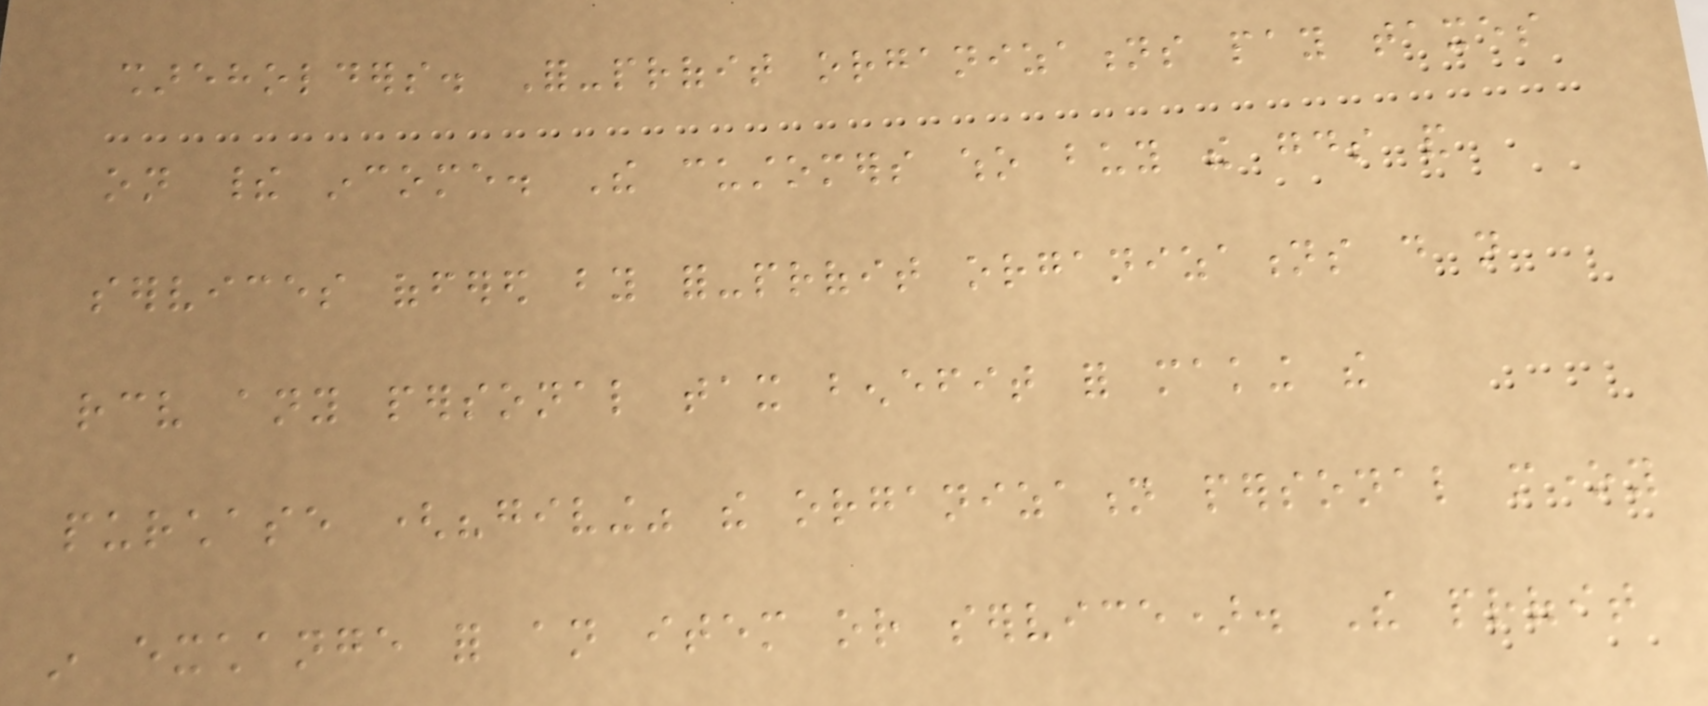shareholders. For-profit organizations pay taxes
on their income. The customers who buy the goods and
services offered by for-profit organizations do not
receive any personal tax benefit for making the
purchase ("giving" the organization personal money
in exchange for an item or service). The profit
